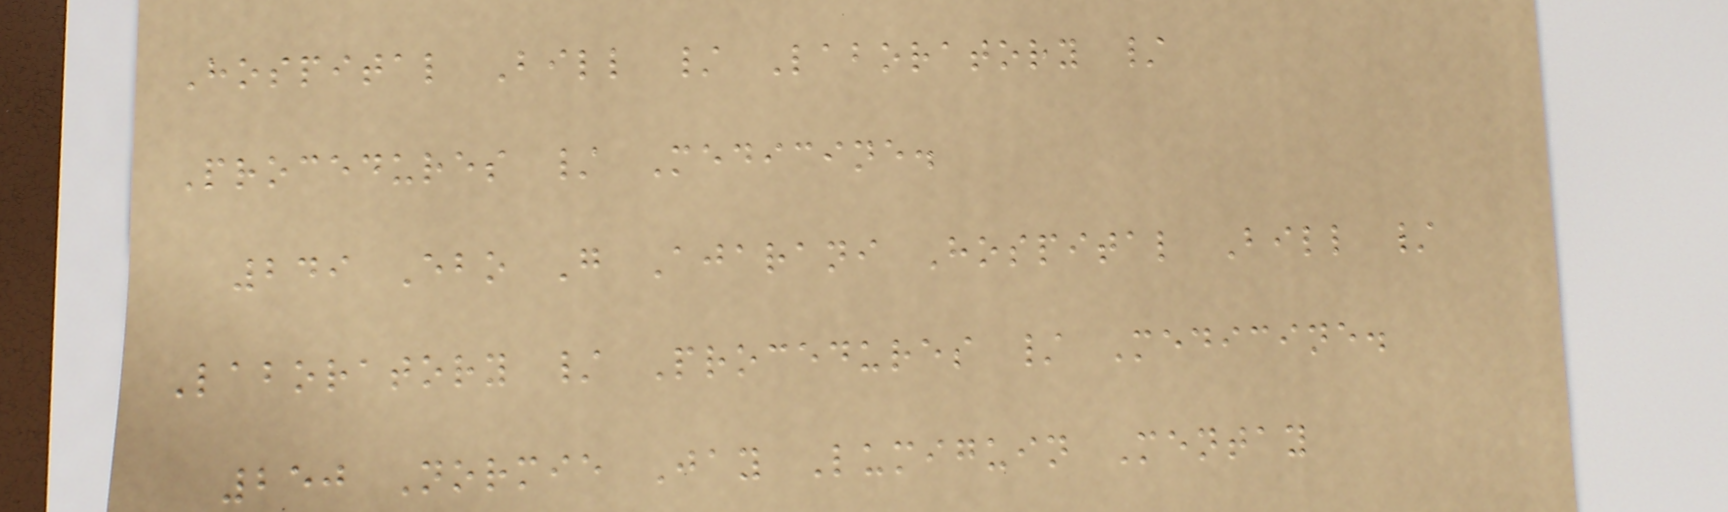Hospital Bill / Laboratory /
Procedures / Medicine.
249 Ebo G Ajarani Hospital Bill /
Laboratory / Procedures / Medicine.
250 Normie Jay Lumiguin Mentay
